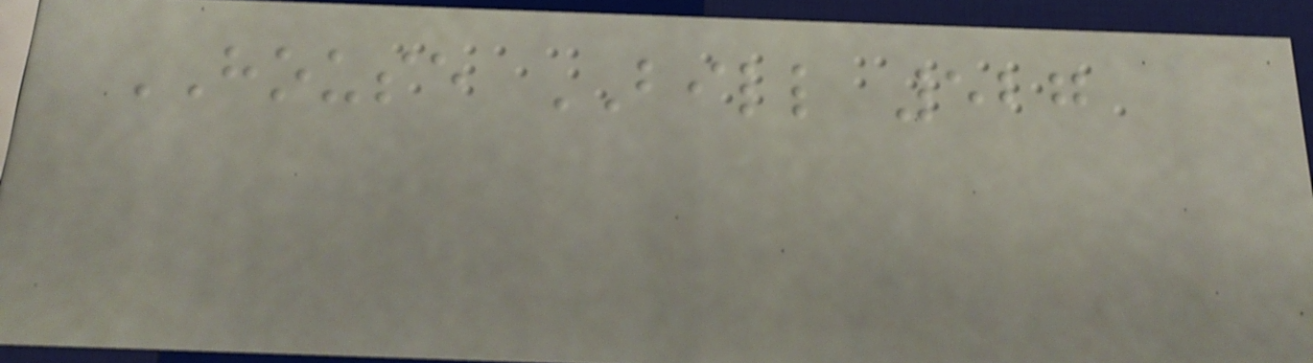HOUSE BILL 527
